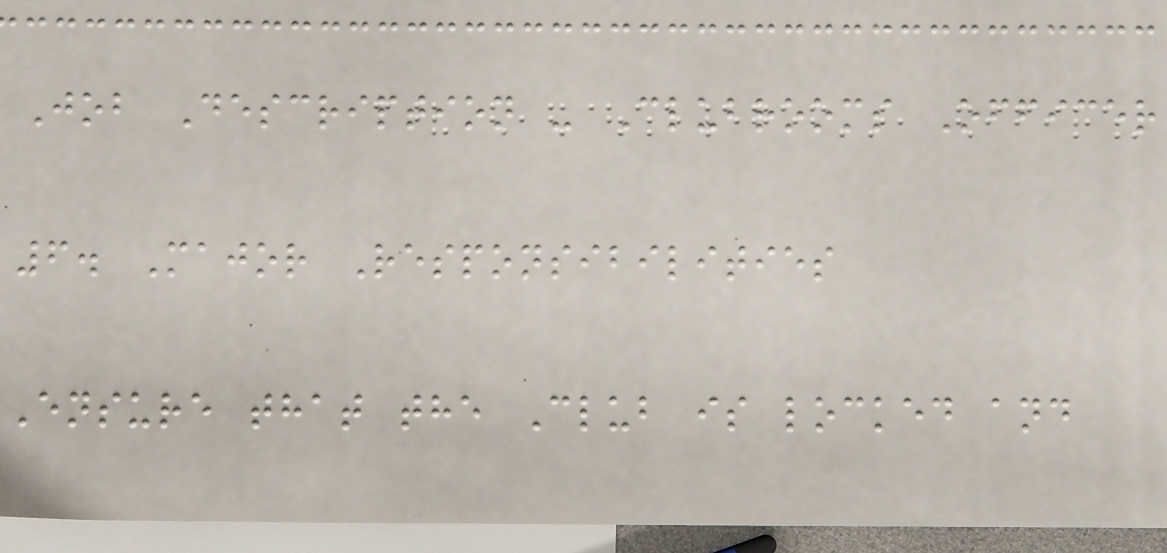Job Description - Clubrooms Officer
6. Major Responsibilities
Ensure that the Club is locked and
